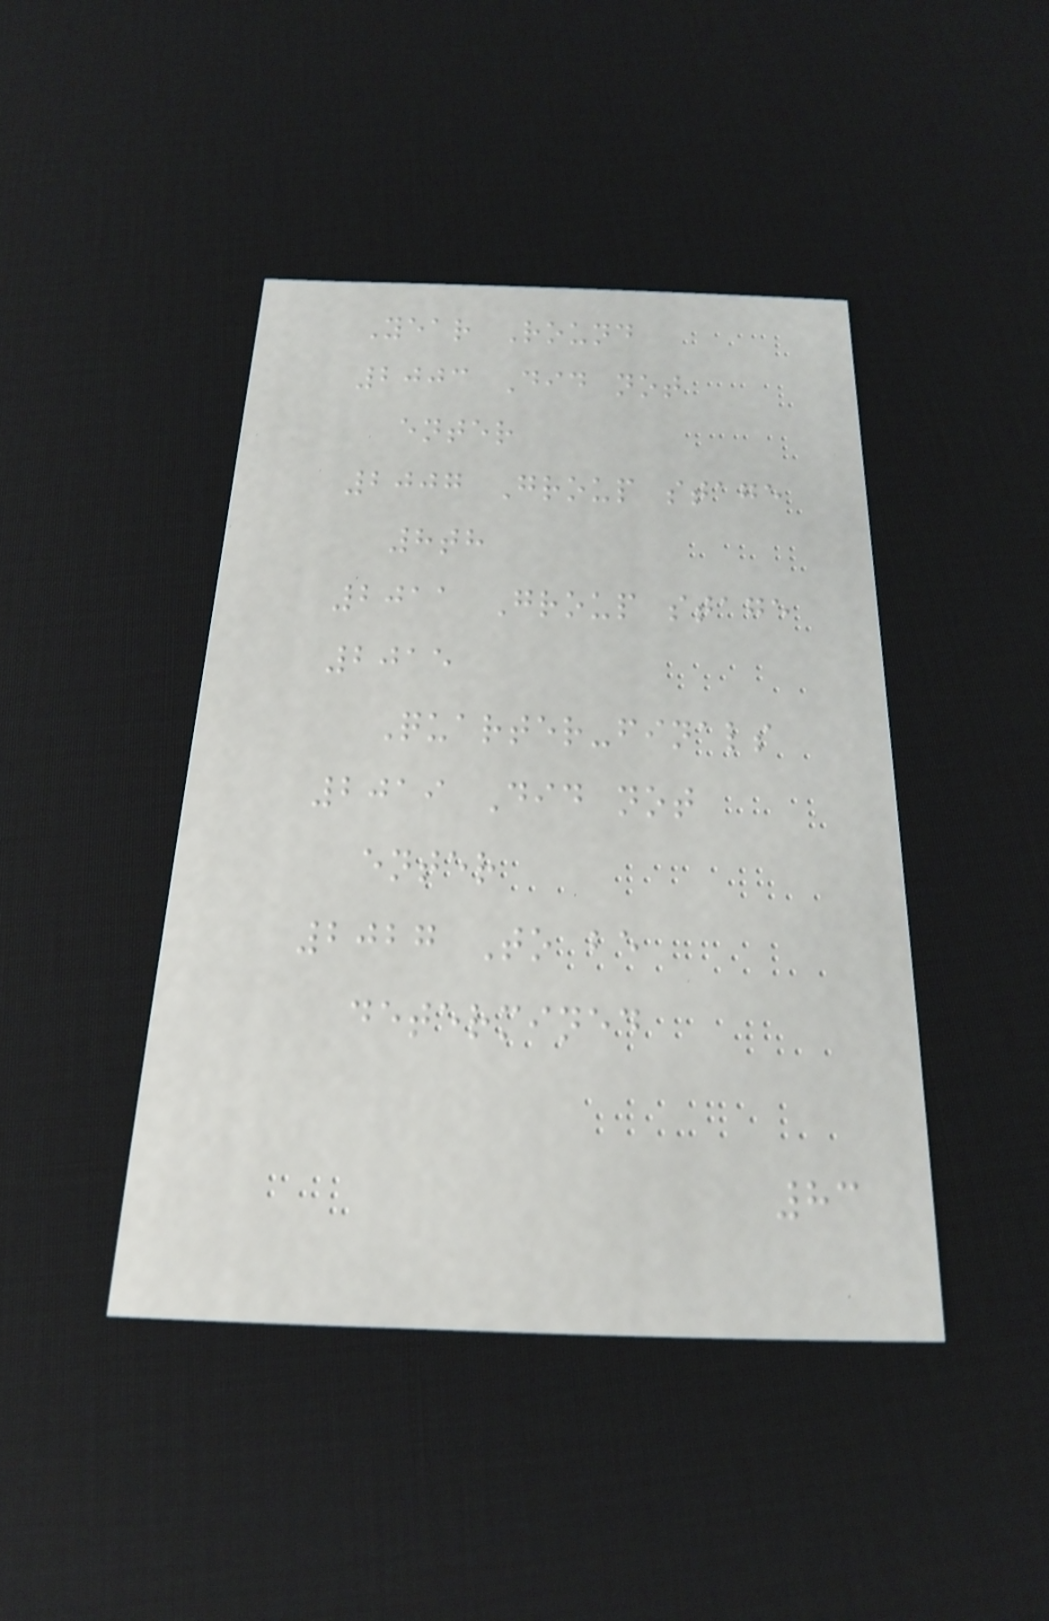Year Round
2003 Did not
enter
2007 Group stage
8th
2011 Group stage
2015
Quarter-finals
2019 Did not
enter
2027 To be
determined
83
